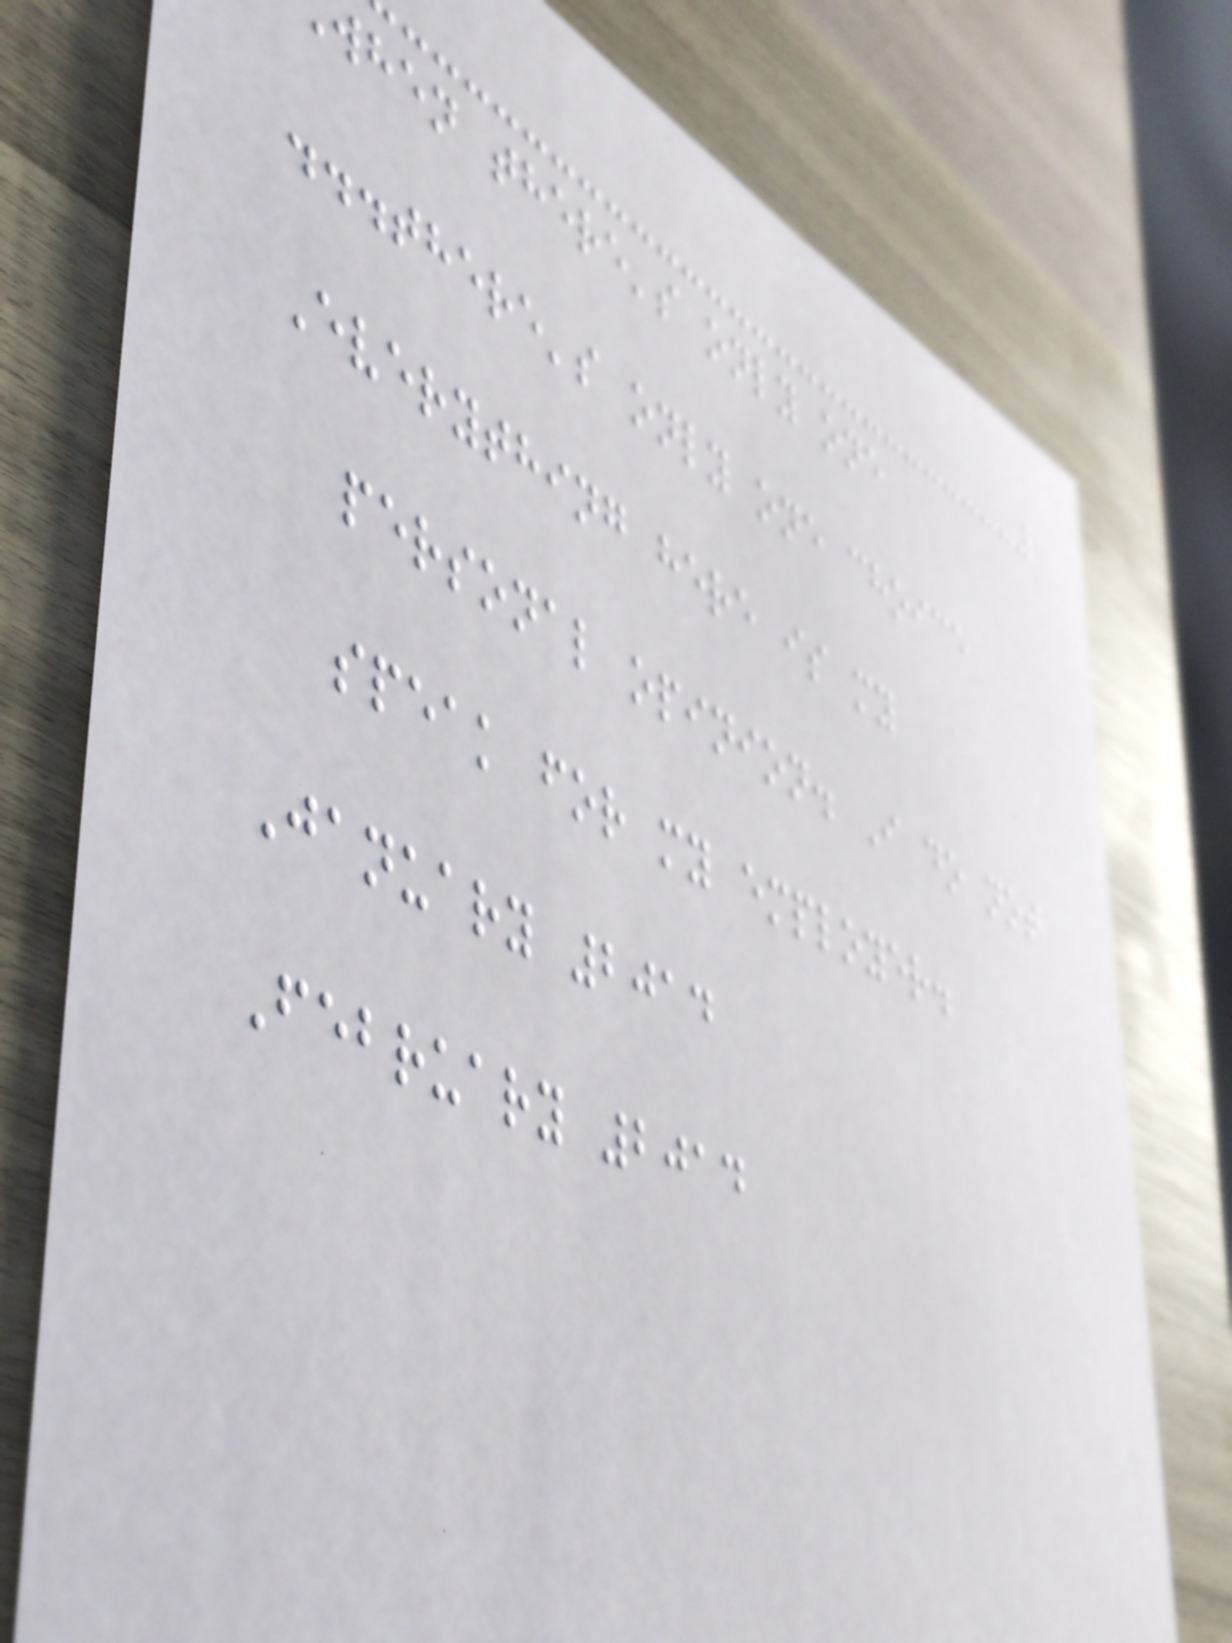when there's only one
...there's only one choice
Everything here is my
personal opinion. I do not
speak for my employer.
January 2014
February 2014
